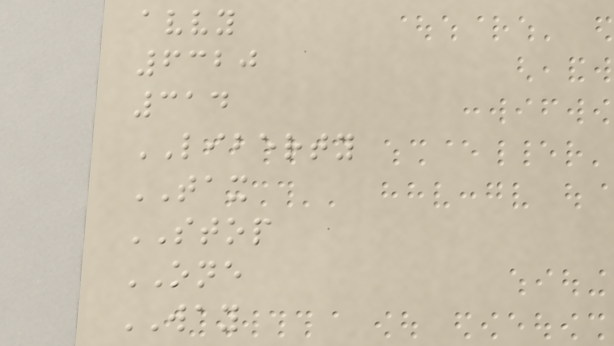avvy
6320
314
LIBERTY
TAX
STOP
ONE
WAY
